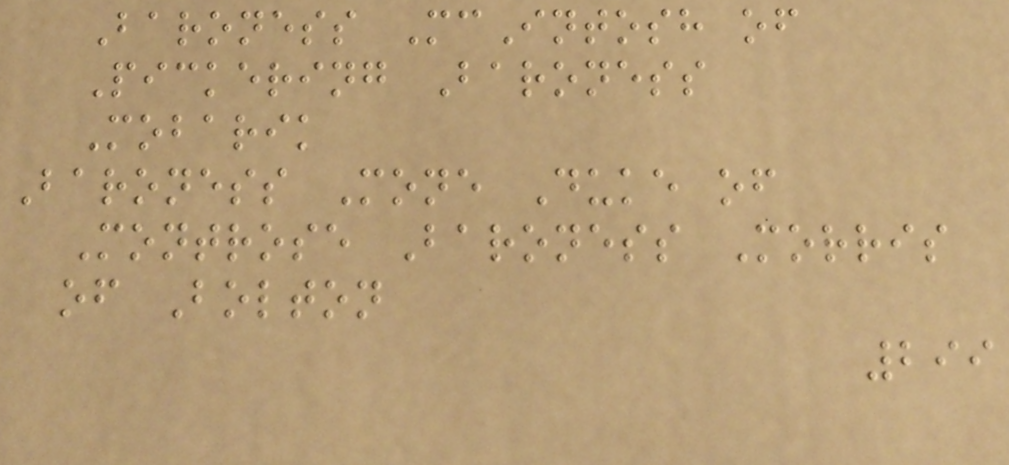Baroness McIntosh of
Pickering Baroness
Mobarik
Baroness Mone Duke of
Montrose Baroness Morris
of Bolton
299
